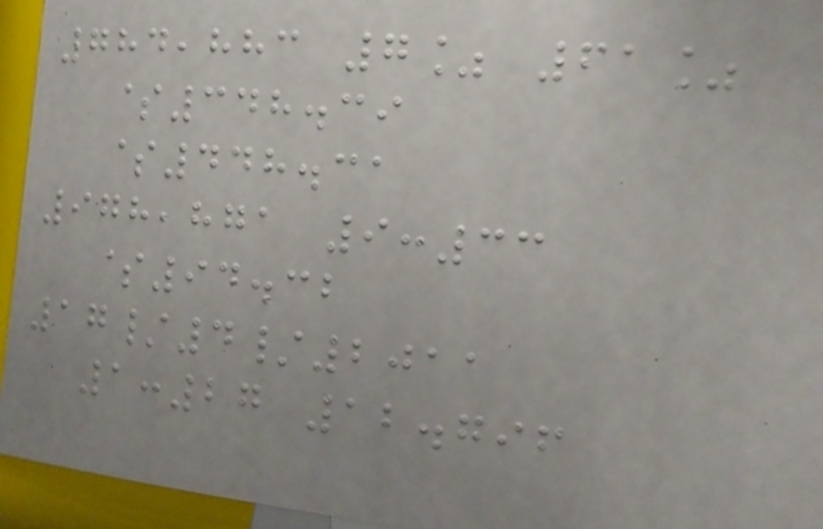784,883 7% 61%
$348.39
$448.31
978,871 9:33
$94.32
17/4/2011
1:27 12.796
